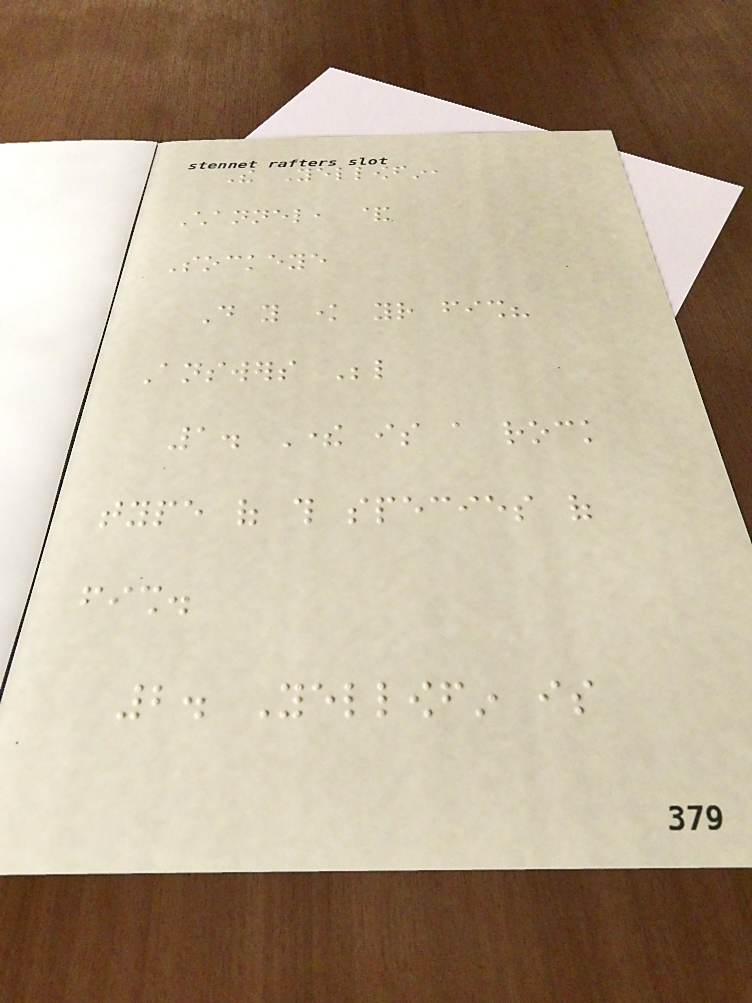The Yellowfin,
Channel, &
Sockeye
Do you know your fish?
Answers Below
1. There is a rock
type of this species of
fish.
2. Yellowfin is
